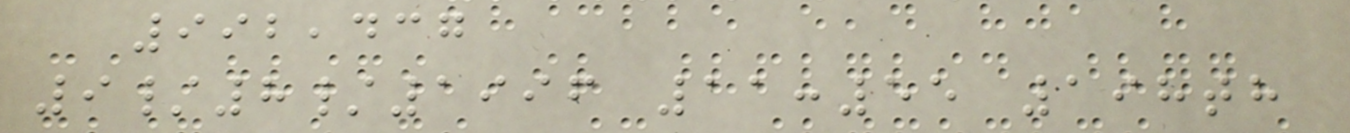992,437
9/8/1996 11:55 198th
